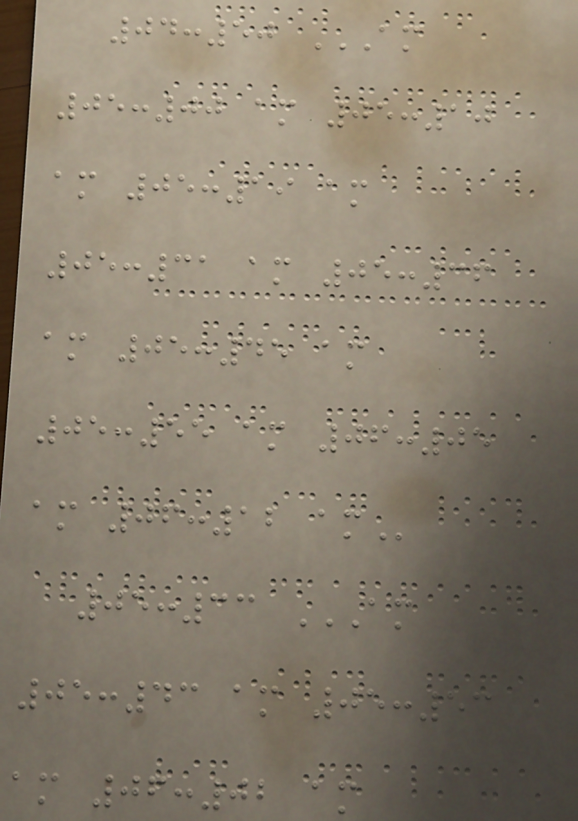04:50 AM
05:00 AM 05:10
AM 05:19 AM
05:31 AM 05:36
AM 05:45 AM
05:55 AM 06:05
AM 06:12 AM
05:33 AM
05:43 AM 05:53
AM 06:02 AM
